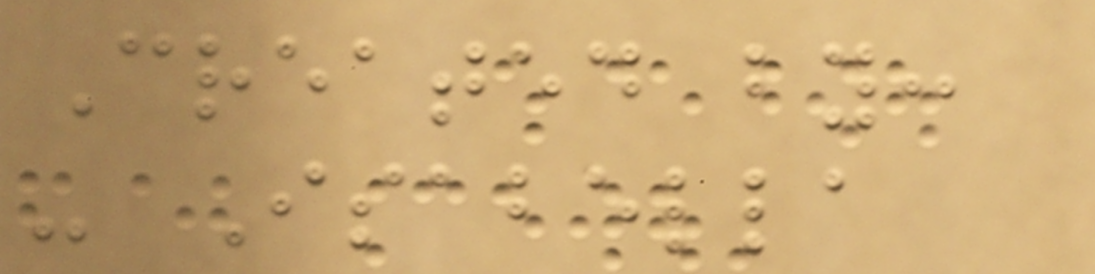Created by:
- Isabella
